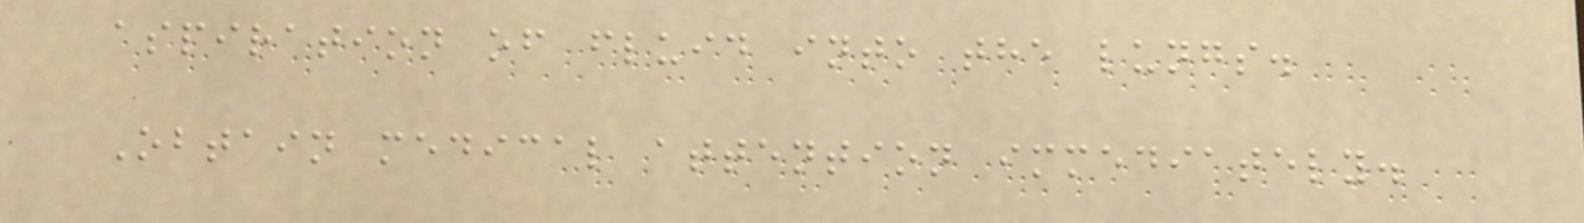aspiration of fluid into the lungs.
Obtain medical attention immediately.
